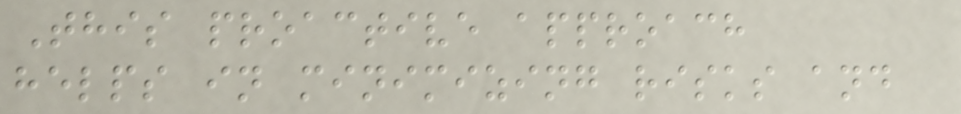This proactive approach
helps in minimizing risks and
